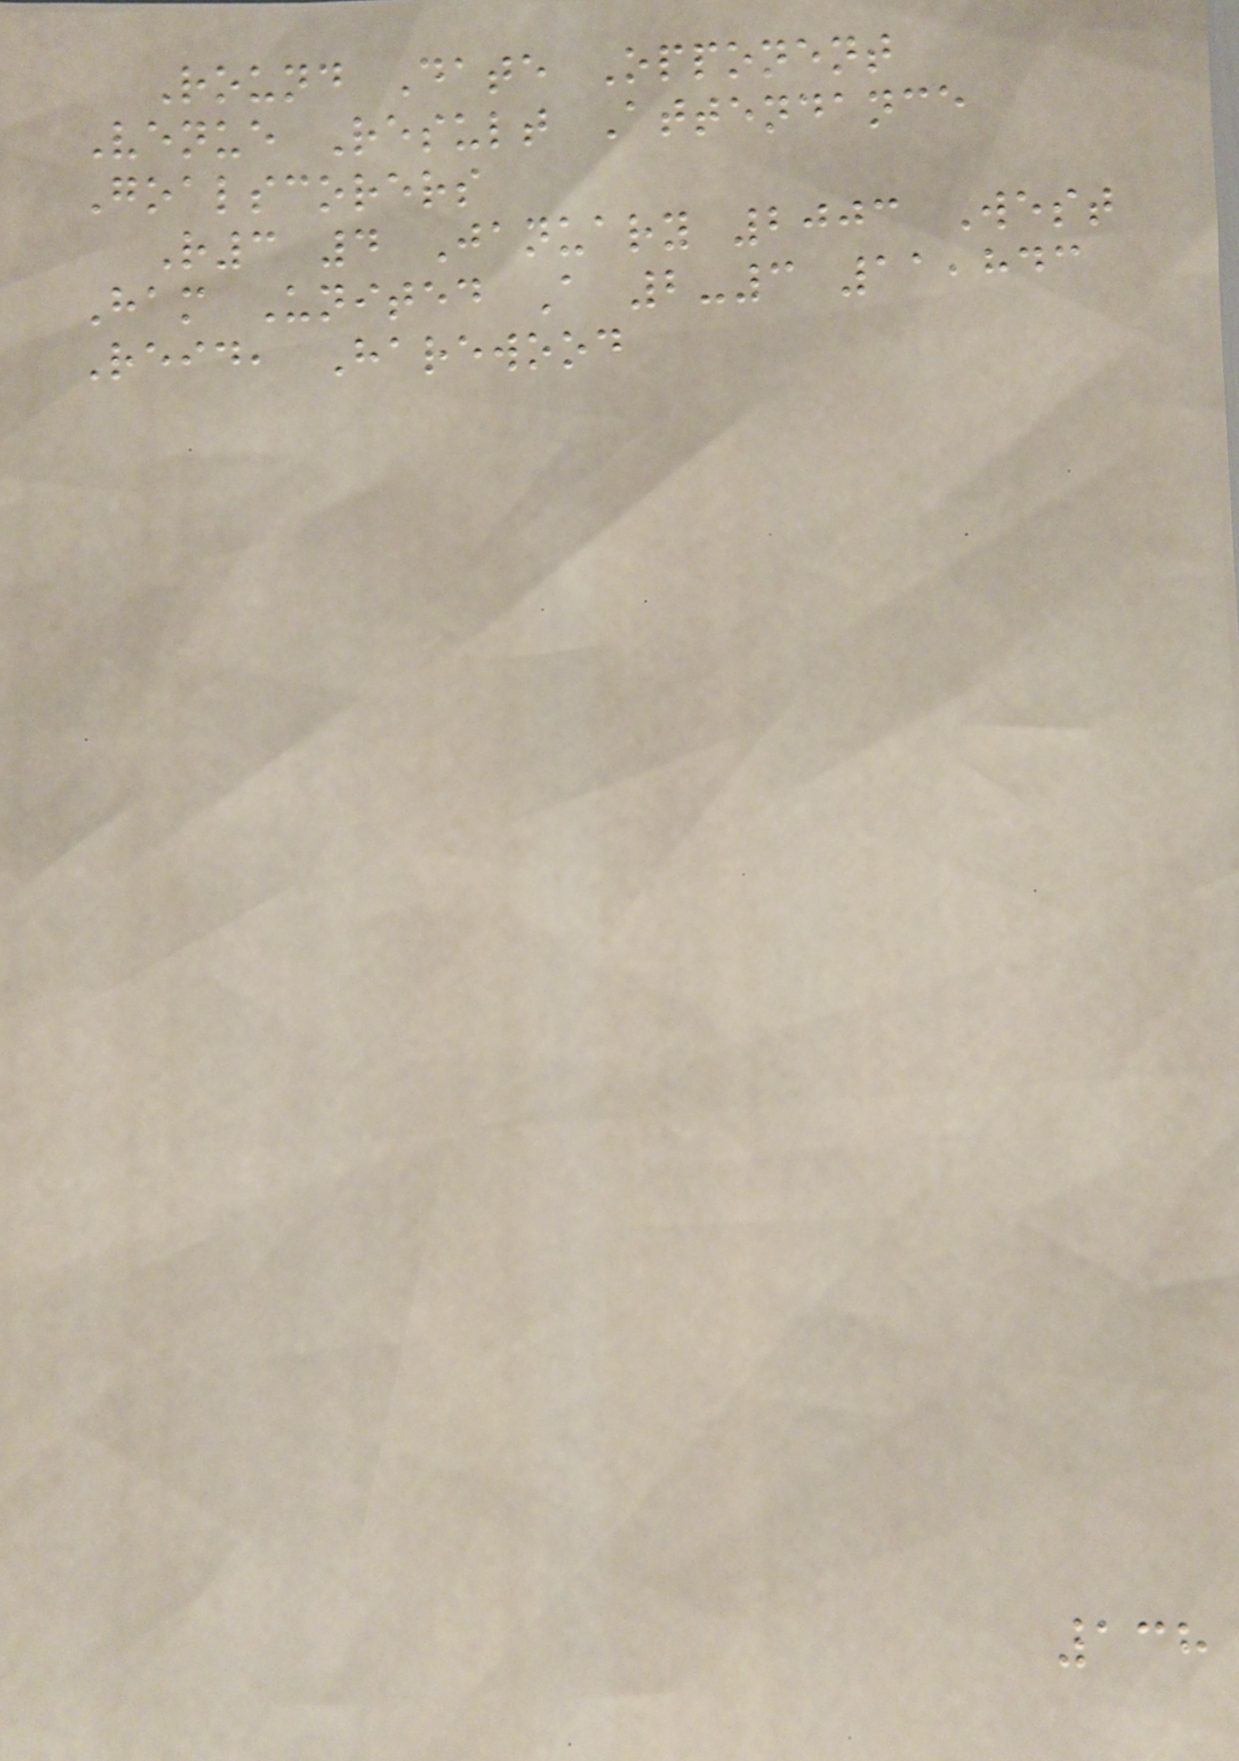Round Date Opponent
Venue Result Attendance
Goalscorers
R3 4 January 2003 West
Ham United A 2-3 11,843
Reid, Harewood
138
